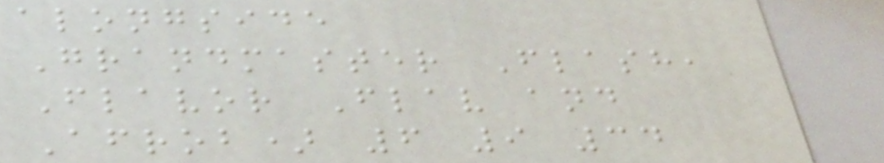alongside
Grandmaster Flash,
Flavor Flav and
Afrob) 6 9 34
